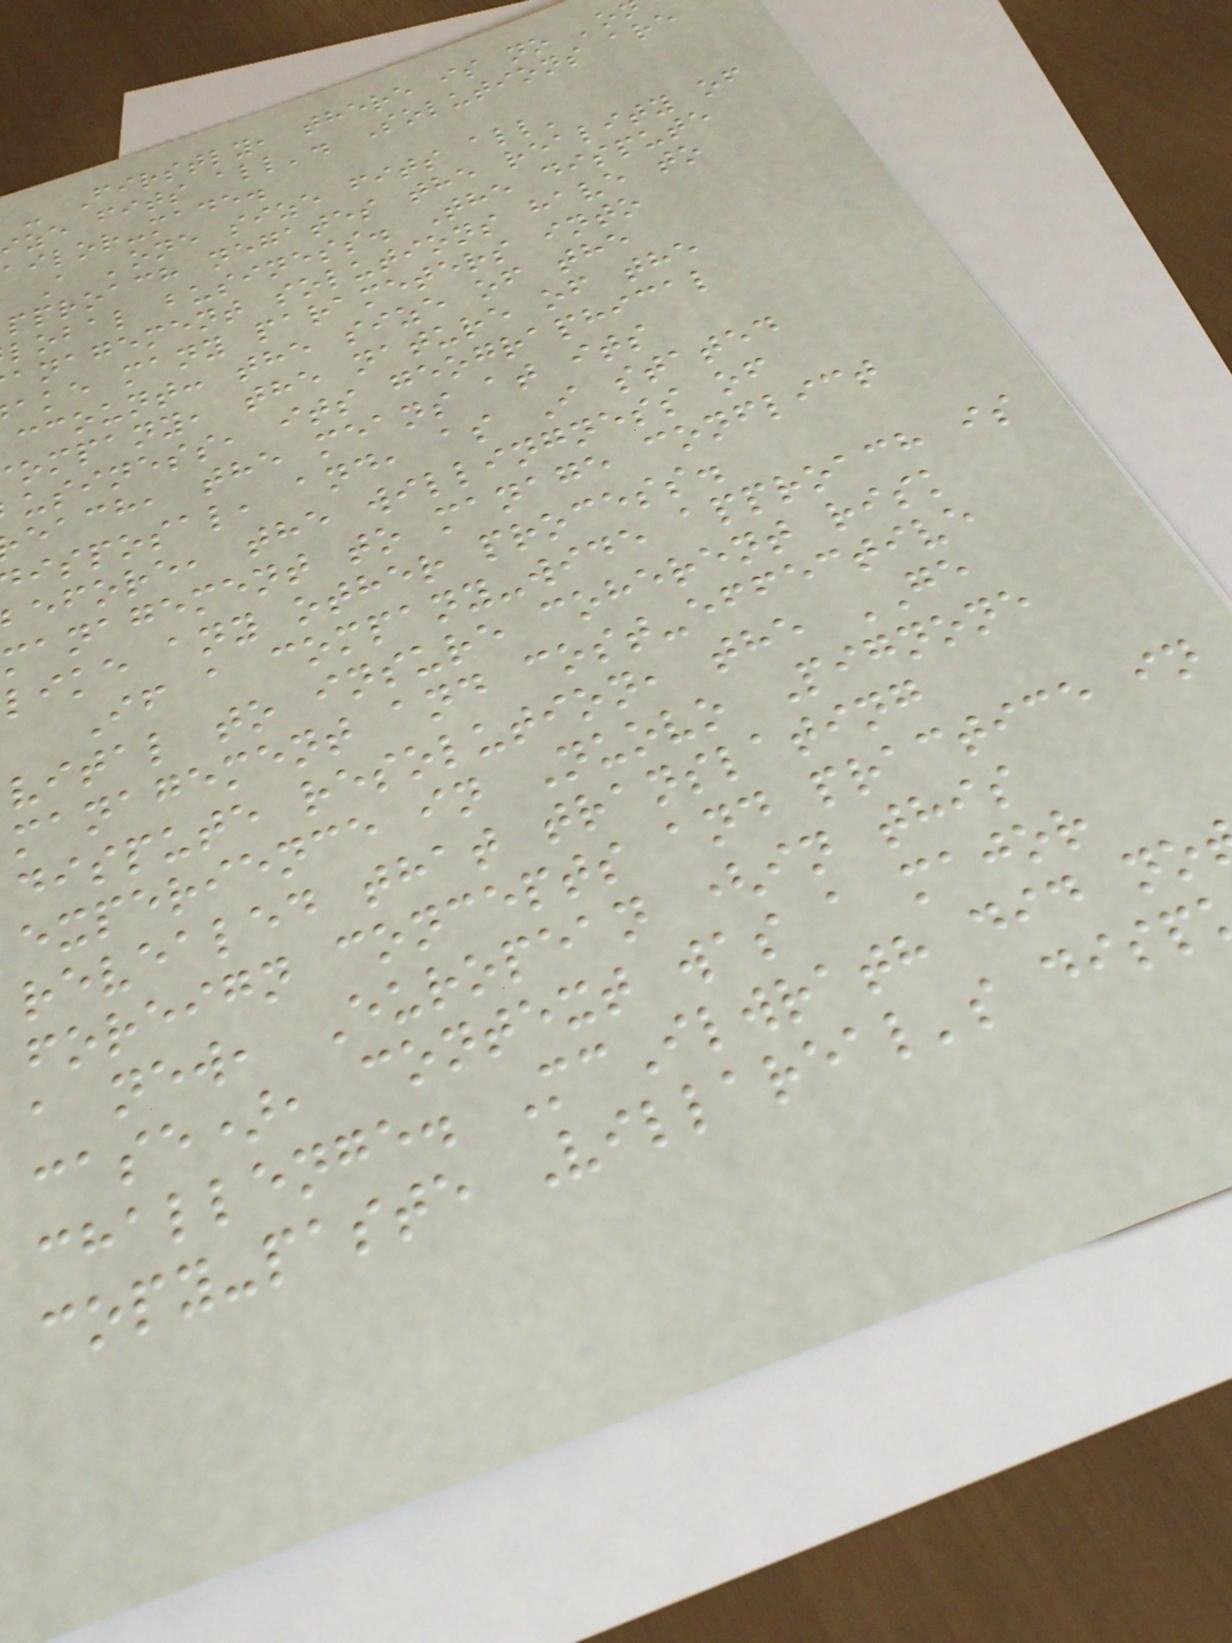- Firstly, there is no 'o
ize fits all'. Solutions are
ailor-made.
A 'one size fits all'
pproach negates the reality of
lobal business. The dispute
anagement solutions have to
ake many parameters into
ccount: the size of the
ompany, the nature of the
usiness, its geographical
each, the means at its
isposal, and, as I stated
efore, the willingness of
management to manage conflict
like any other process.
If a company-wide approach is
vital to insure coherent risk
management and cost-effective
dispute resolution, the GE
experience in Nuovo Pignone
revealed that translating
foreign concepts and practice in
a new, European (in this
case), context was a major
challenge. McIlwrath did no
copy-paste Villareal's disp
